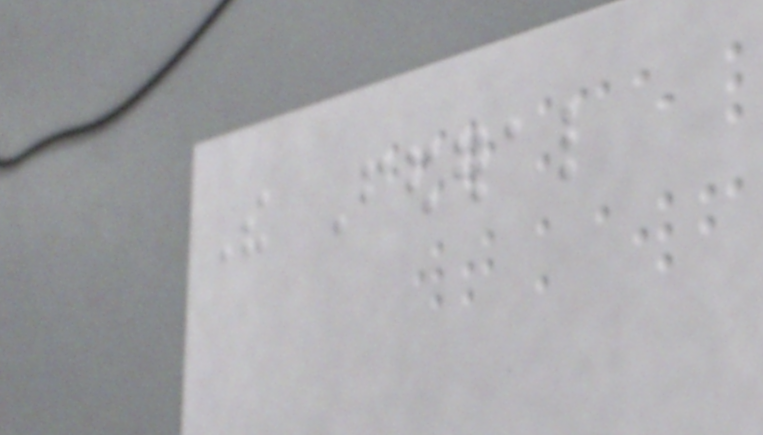The Federal
